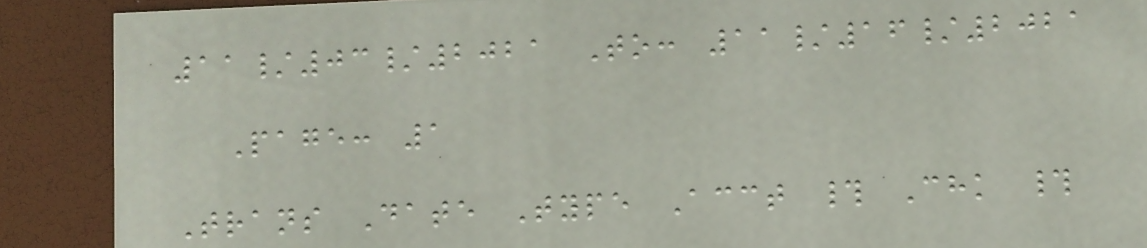11/03/2021 To: 11/16/2021
Page: 1
Trans Date Type Acct # Chk #
